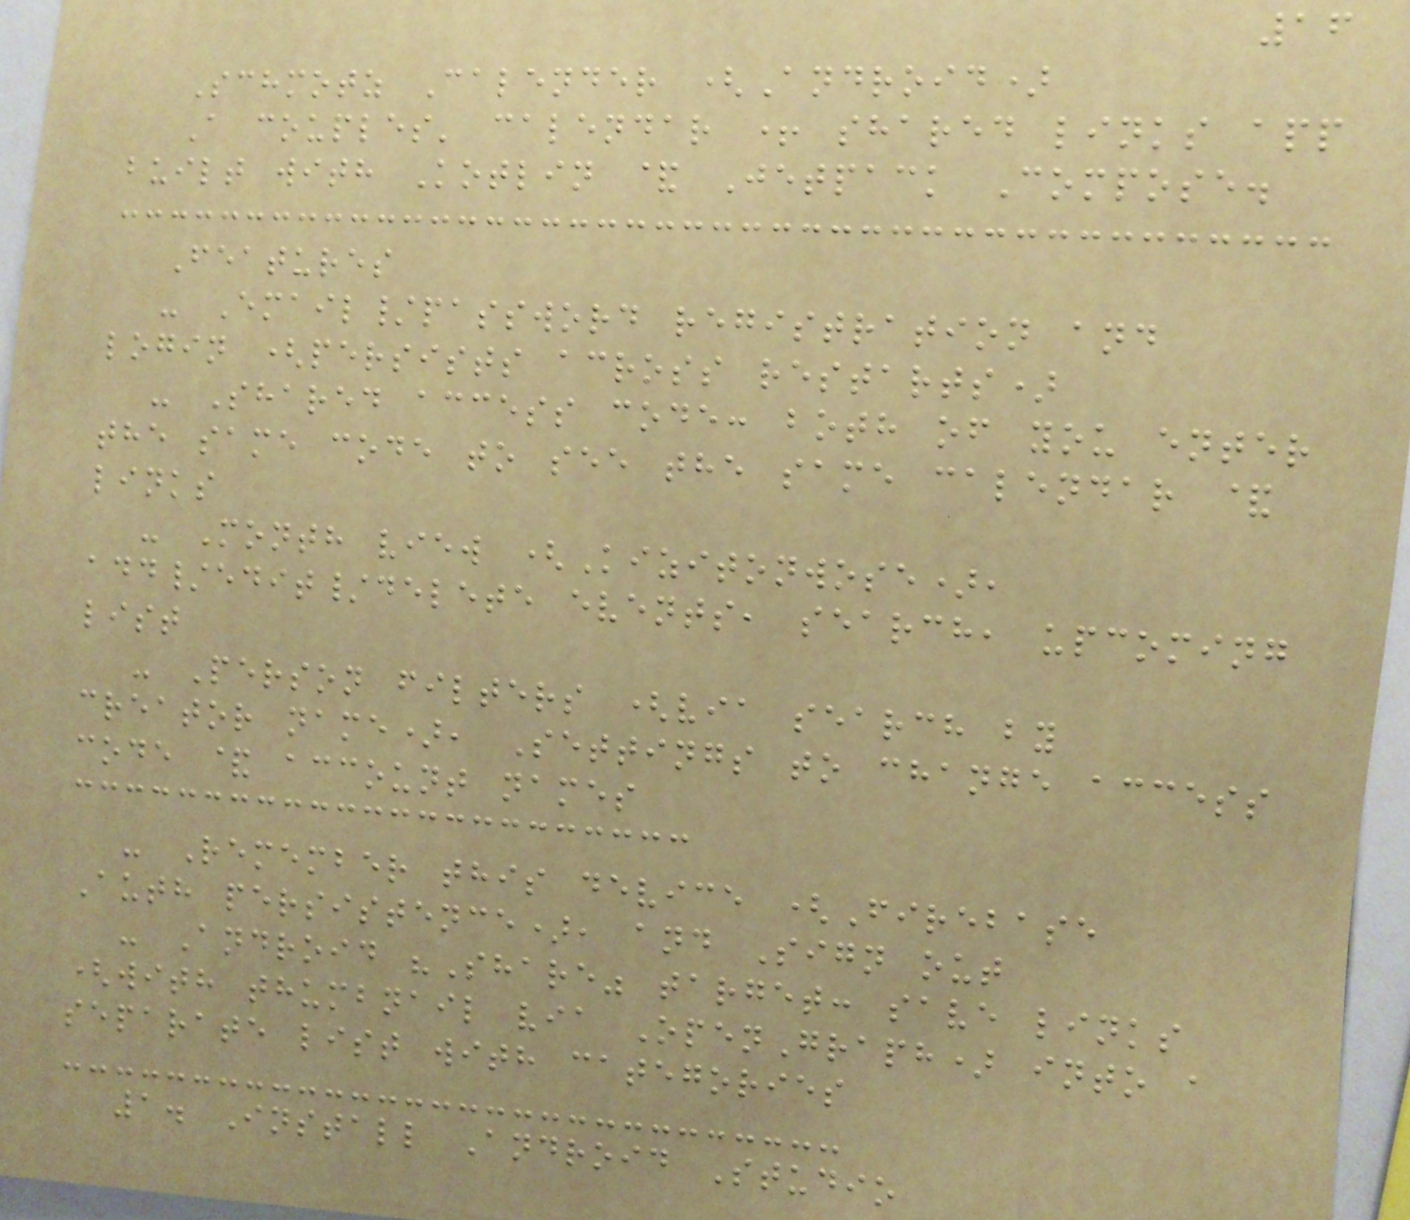16
Schmotz Calender (Android)
A couples' calendar + shared links app
built with Kotlin & Jetpack Compose.
Features
- Email/password registration and
login (persists across restarts)
- Shared access code: both of you enter
the same code to see the same calendar &
links
- Month view (Kizitonwose),
add/edit/delete events, search, upcoming
list
- Person filters (via search by
creator name), Settings to change access
code & account names
- Remember this device (Firebase
Auth persistence), and Sign out
- Android "Share" target: save links
(with thumbnail via OpenGraph) into a
separate list with categories
1. Install Android Studio
